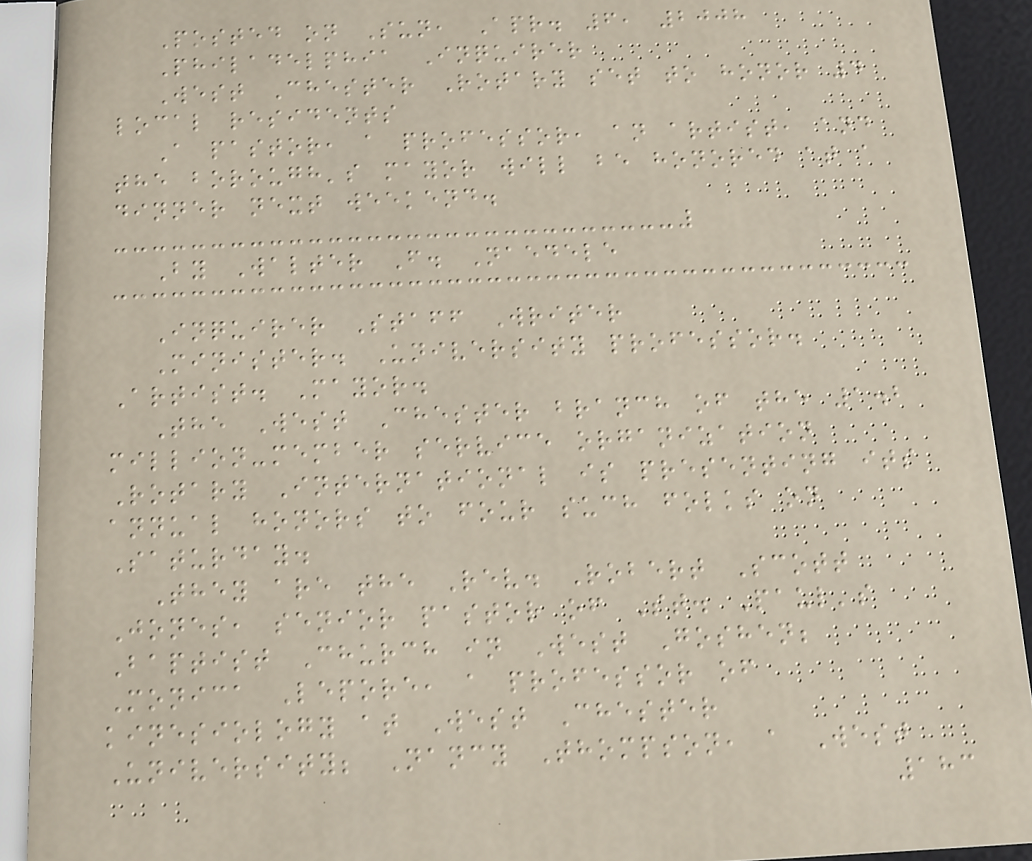Posted on Sun, Apr. 6, 2008
Philadelphia Inquirer
West Chester Rotary set to honor 4
local residents
A pastor, a professor, an artist, and
the borough's mayor will be honored at a
dinner next weekend.
By Walter F. Naedele
Inquirer Staff Writer
Minister. University professor.
Artist. Mayor.
The West Chester branch of the 1.2
million-member service organization
Rotary International is presenting its
annual honors to four such folks on
Saturday.
They are the Rev. Robert Scott
Jones, senior pastor of St. Paul's
Baptist Church in West Goshen;
Monica Lepore, a professor of
kinesiology at West Chester
University; Nancy Thompson, a West
183
